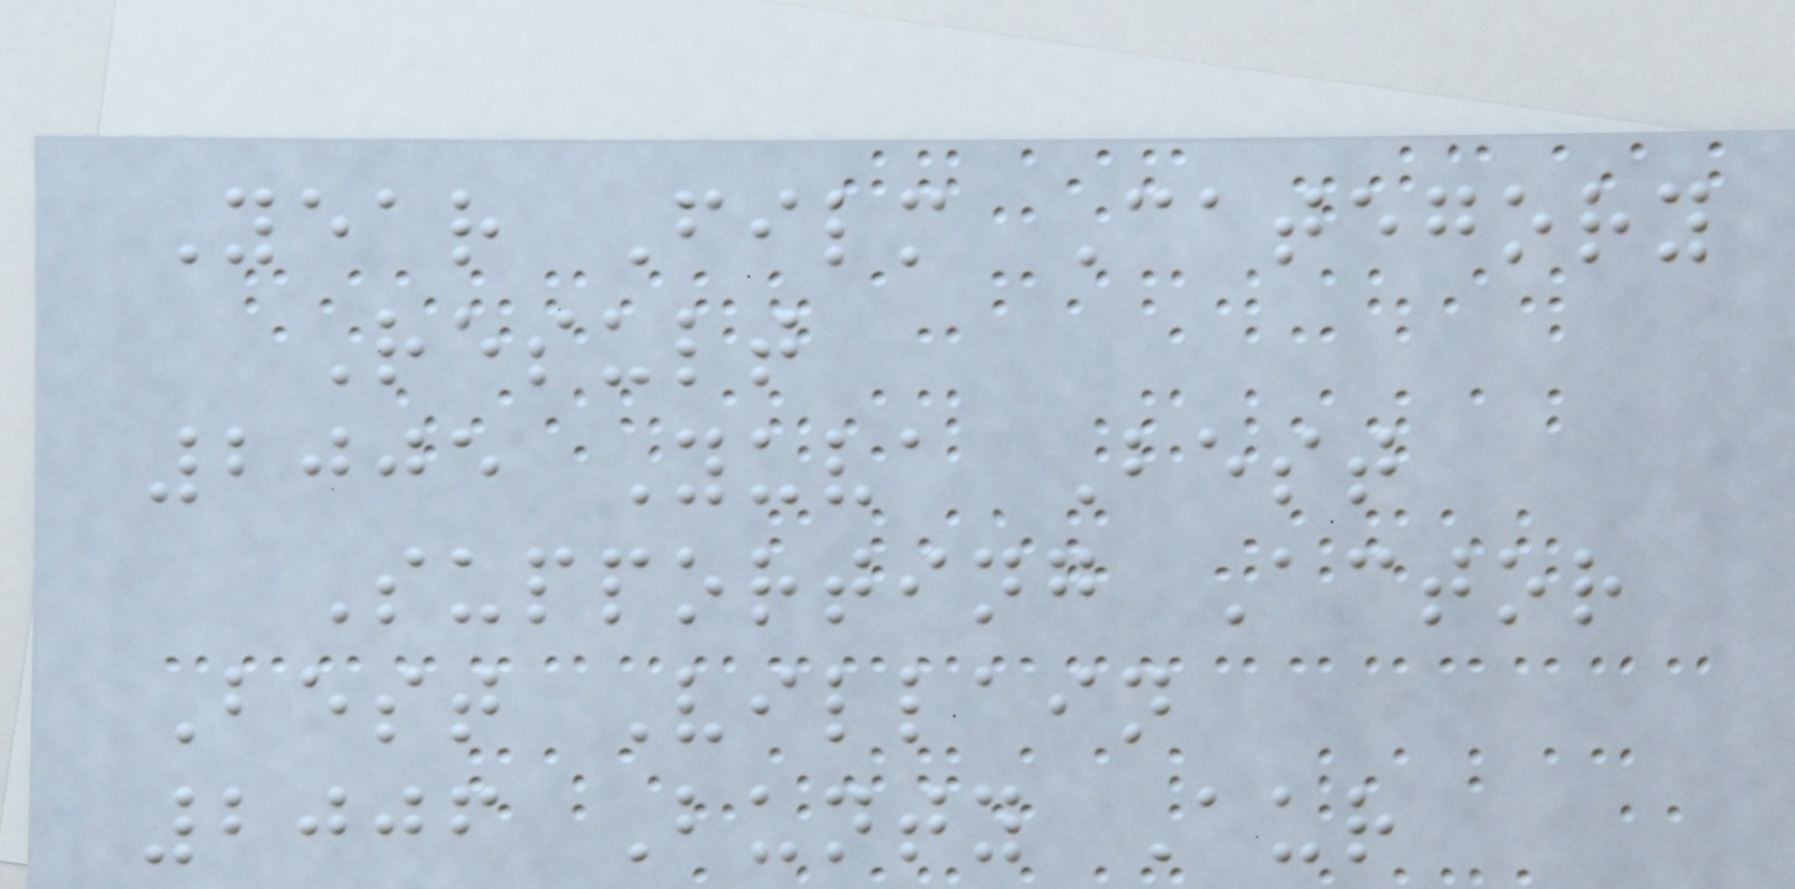Year Film Category
Result
2005 Yuva Best
Supporting Actor
Best Villain
2006 Bunty Aur
